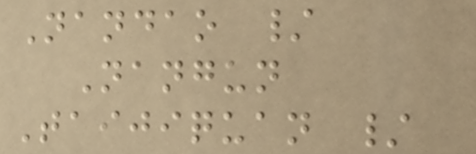Nandao /
Nangun
Taijiquan /
